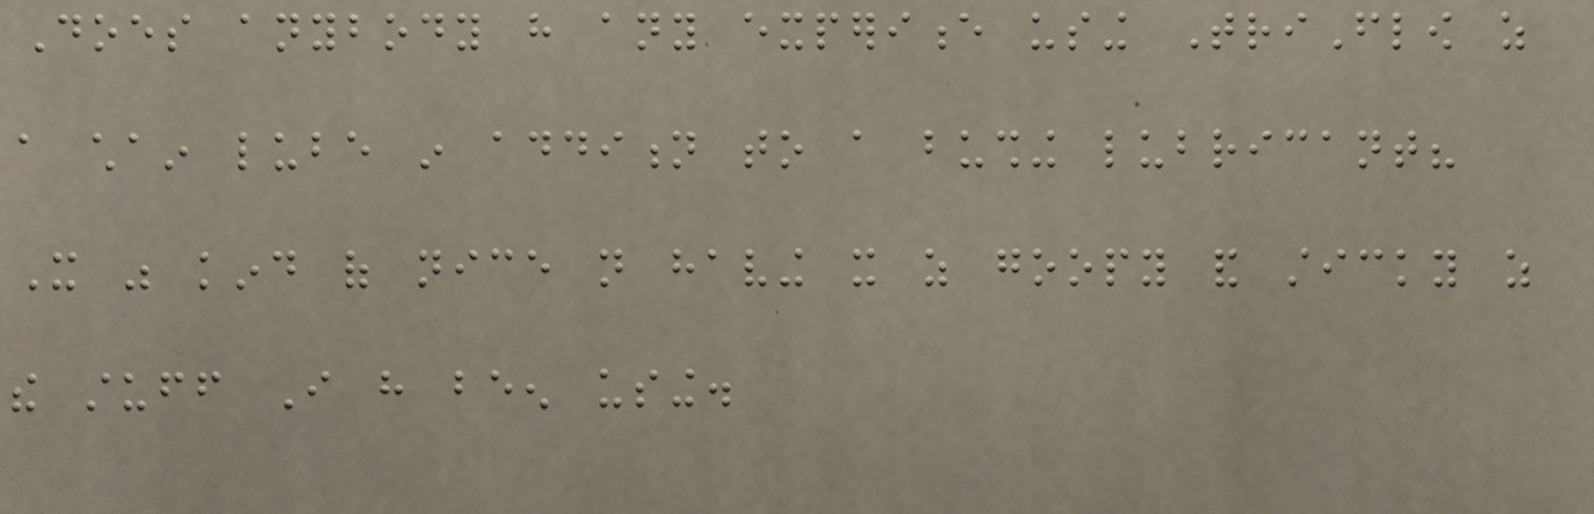Does anybody have any experience using TriFlow as
a chain lube in addition to a bushing lubricant?
It was kind of nice not having it as goopy and sticky as
the stuff I have been using.
